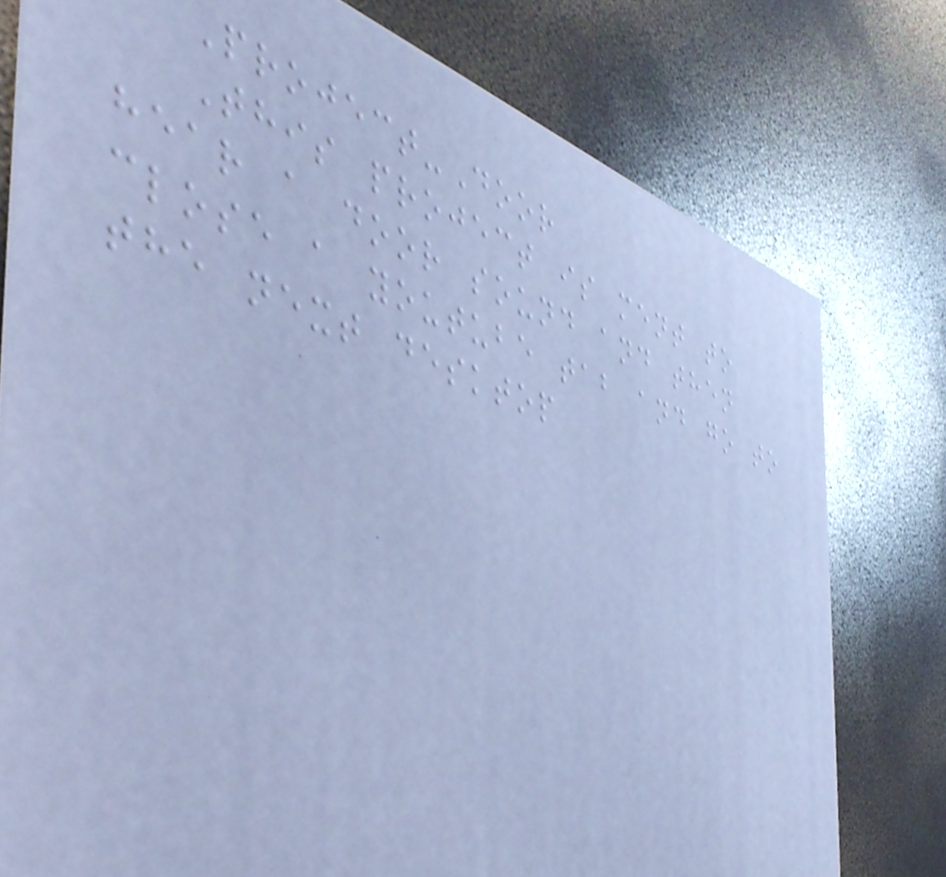Project-Door
This project is ment to
hear a door sound and then
close a youtube tab and go to
the next desktop
